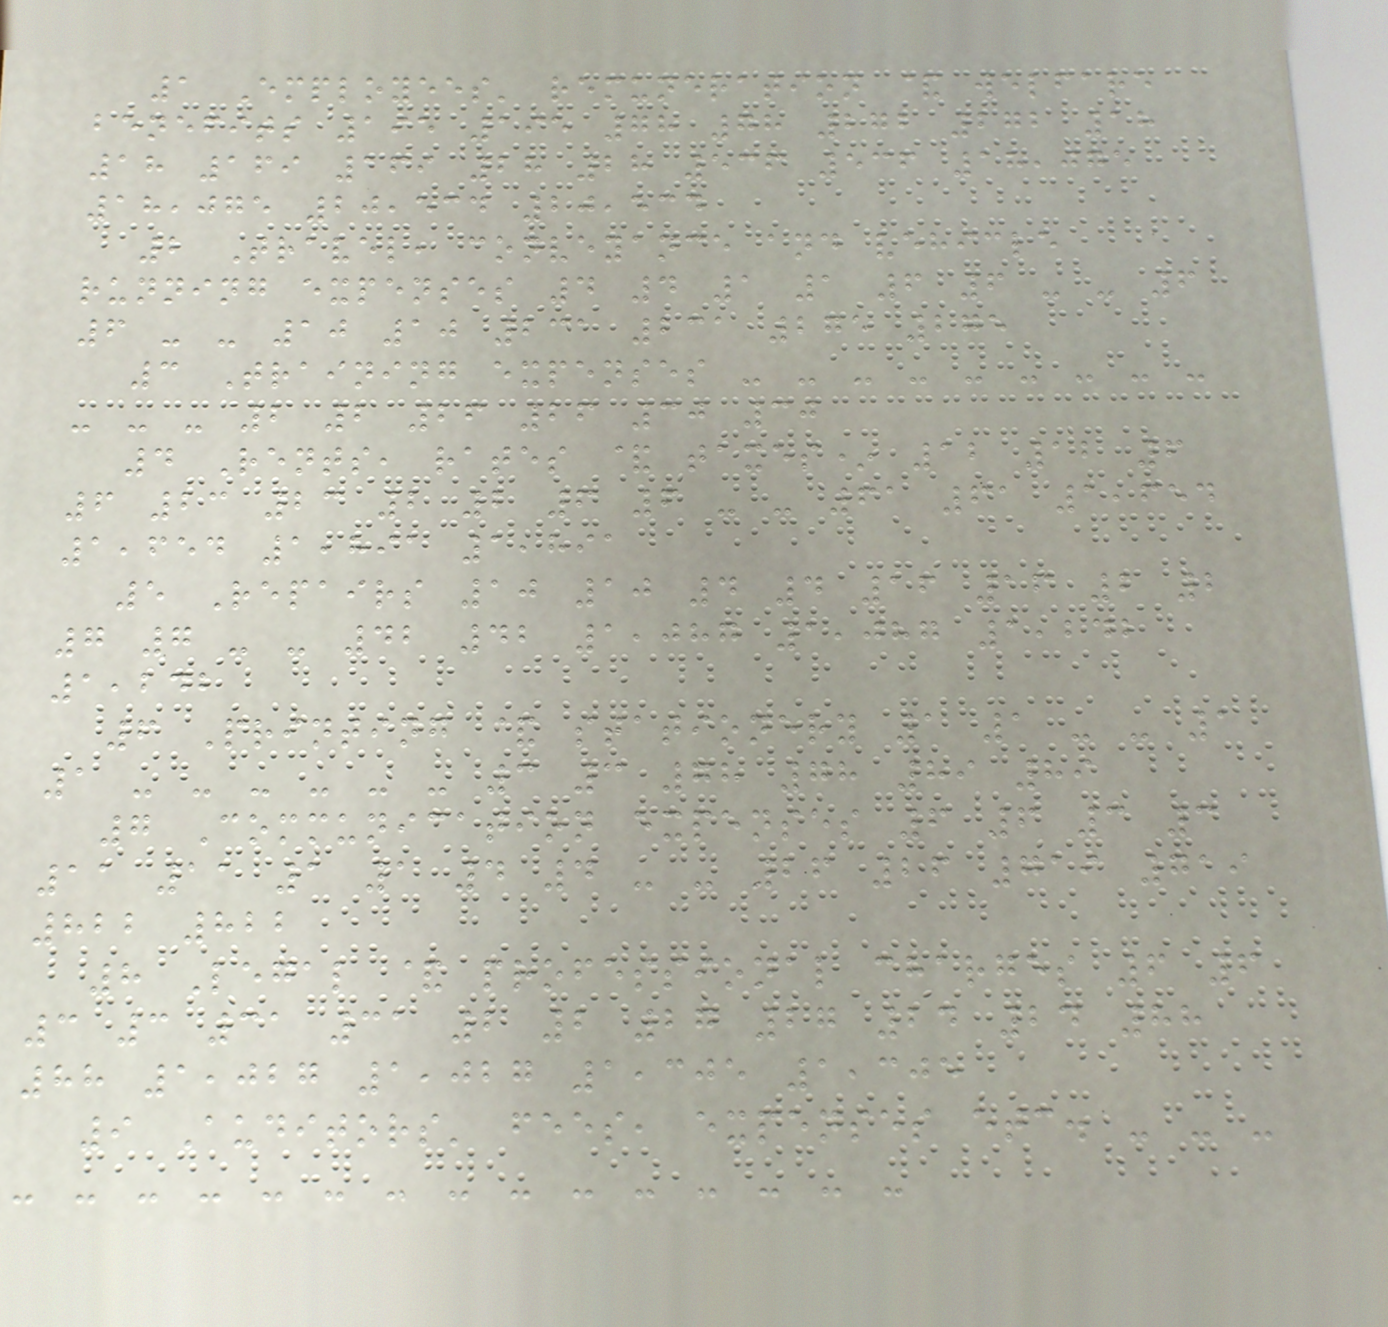1 Employees' remuneration & welfare
benefits 195 195 78 78 272 272 18
18 169 169 28 28 536 536 18,075
18,075 20,534 20,534
2 Travel, conveyance and vehicle
running expenses 4 4 1 1 6 6 - - 6
6 - - 10 10 231 231 275 275
3 Training expenses - - - - - - - - -
- - - 2 2 26 26 30 30
4 Rents, rates & taxes* 12 12 6
6 23 23 2 2 6 6 - - 61 61 1,654
1,654 1,891 1,891
5 Repairs 10 10 4 4 16 16 2 2
7 7 - - 42 42 1,087 1,087 1,242
1,242
6 Printing & stationery 1 1 - - 1
1 - - - - - - 3 3 78 78 89 89
7 Communication expenses 6 6 3 3
11 11 1 1 4 4 - - 26 26 719 719
822 822
8 Legal & professional charges 6 6
3 3 31 31 2 2 27 27 24 24 88
88 1,027 1,027 1,305 1,305
9 Auditors' fees, expenses etc. - - -
- - - - - - - - - - - - - - -
